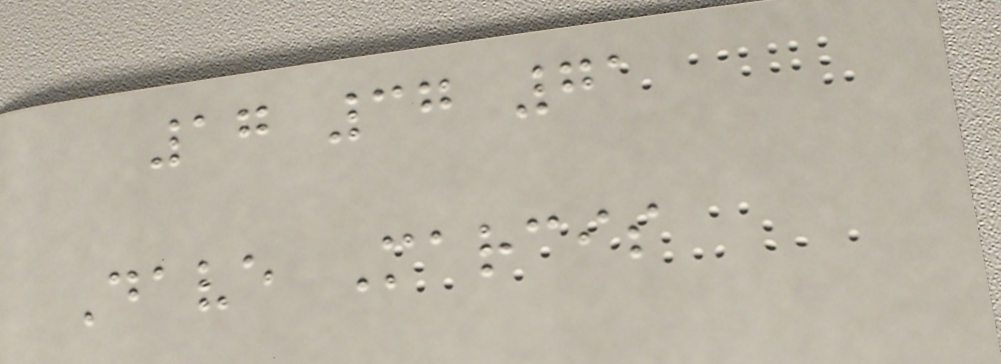17 37 71
Dave Marcis
